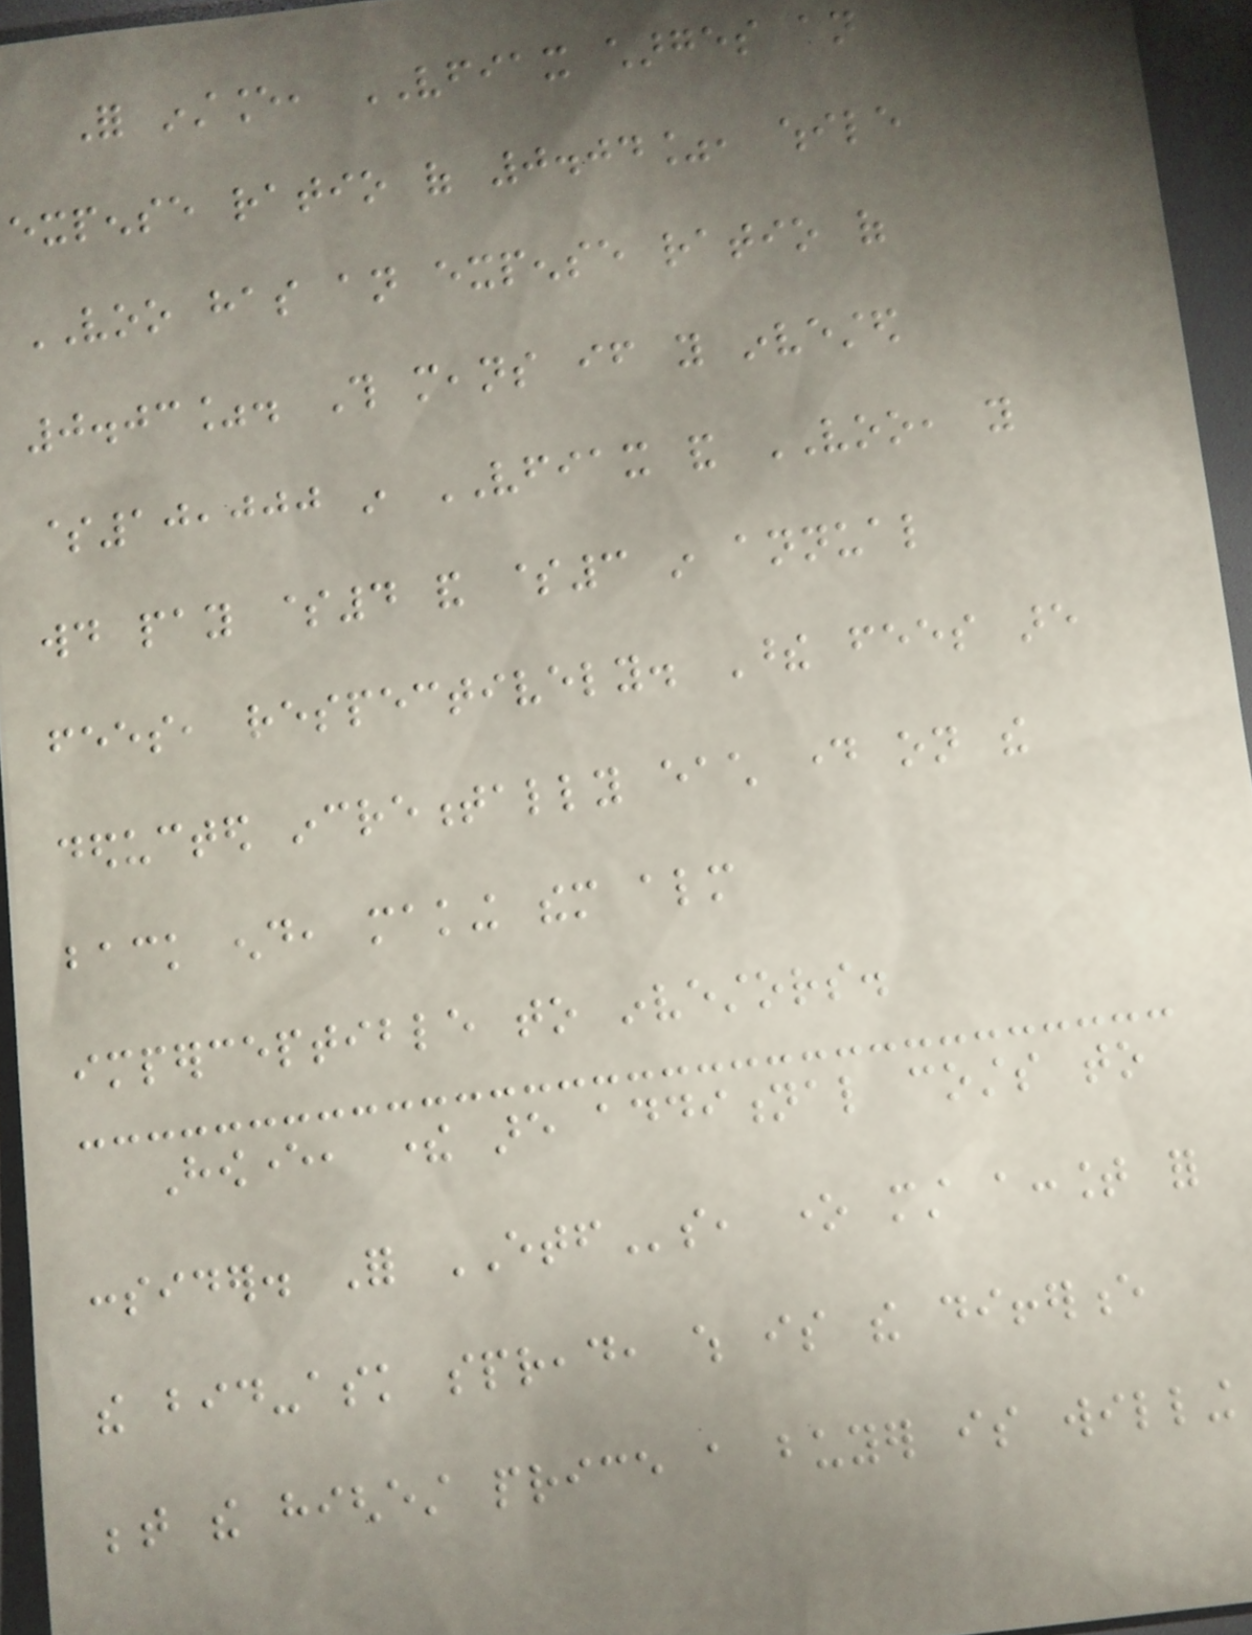For instance, VFIAX charges an
expense ratio of 0.04%, while
VOO has an expense ratio of
0.03%. This means if you invested
$10,000 in VFIAX and VOO, you
would pay $4 and $3 in annual
fees, respectively. These fees are
deducted incrementally each day on the
back end, making them almost
imperceptible to investors.
However, there are additional costs to
consider. For ETFs, one must account for
the bid-ask spread, which is the difference
between the highest price a buyer is willing
